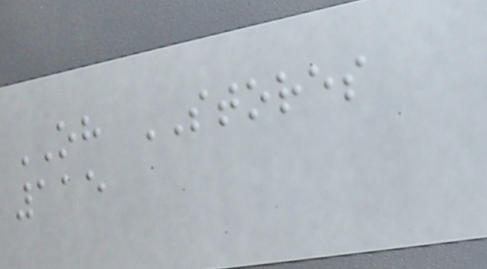OH STORES
115
